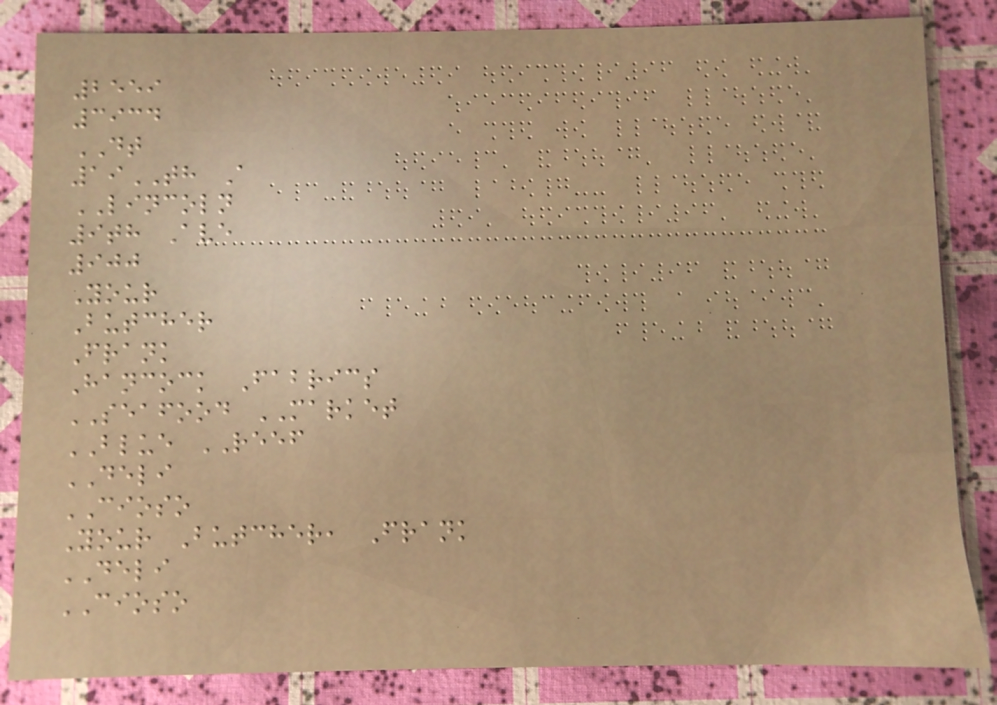2559
3934
DT
19TH A
LINCOLN
9th Ave
900
Your
Butcher
Frank
Hancock Fabrics
SEAFOOD MARKET
BLUE REEF
DELI
CIOSO
Your Butcher, Frank
DELI
CIOSO
